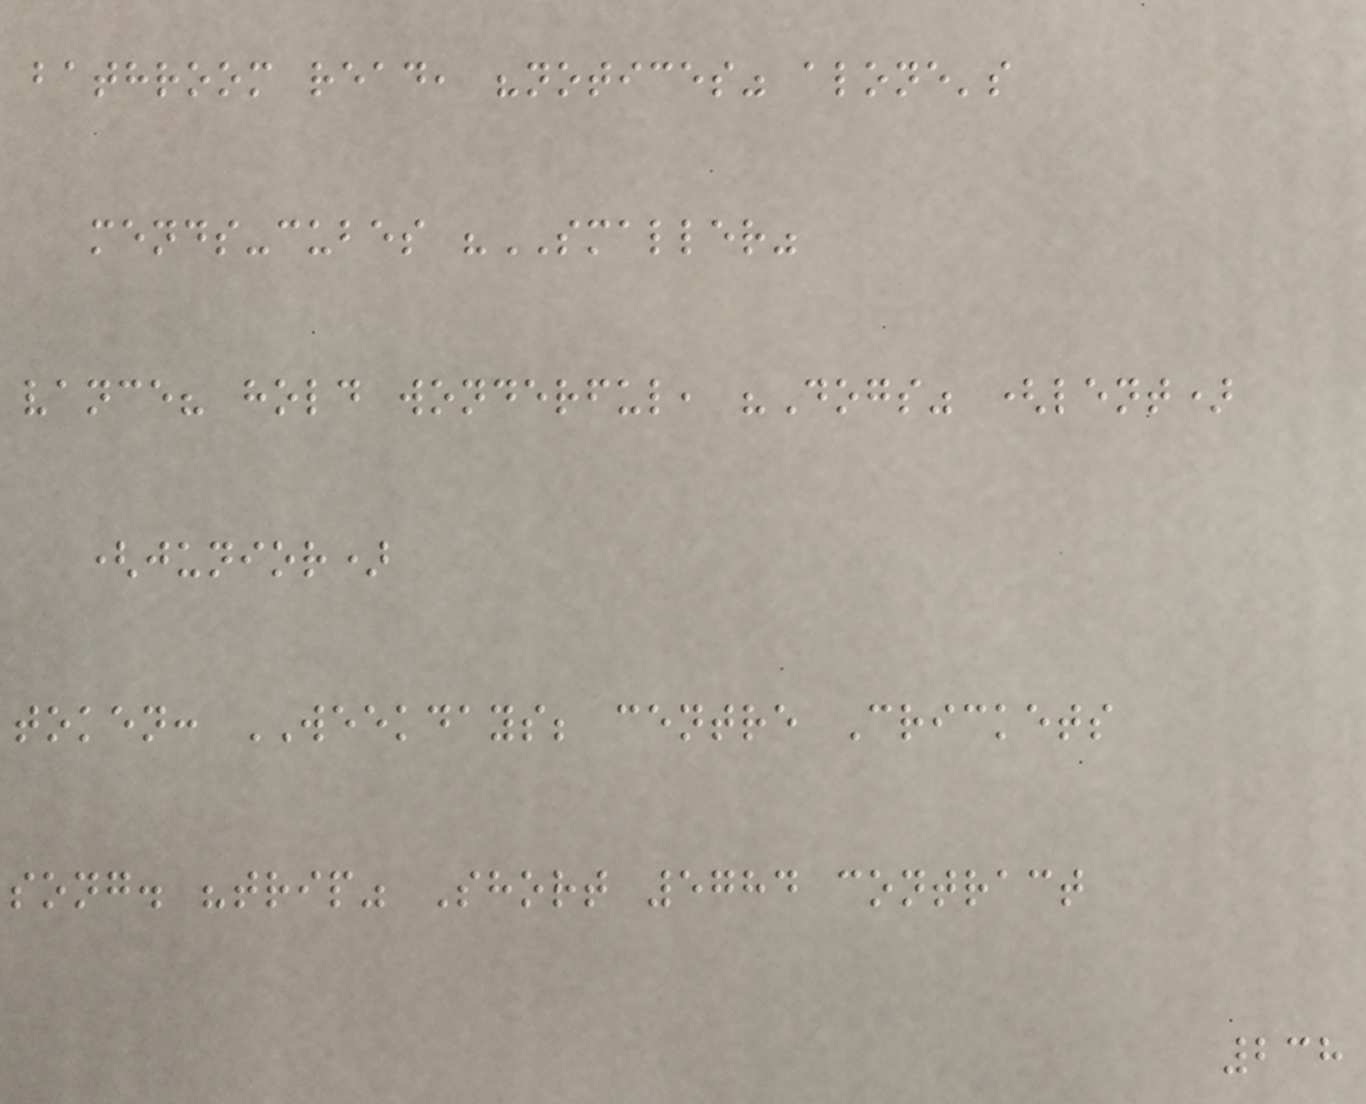bathroom read, "notices" alone's
mends-cubes "SMALLER"
vance? hold wonderful, "Dogs" (lent)
(junior)
token: WEEKDAYS; centre Crickets
song. "trip" Short 5784 contract
238
